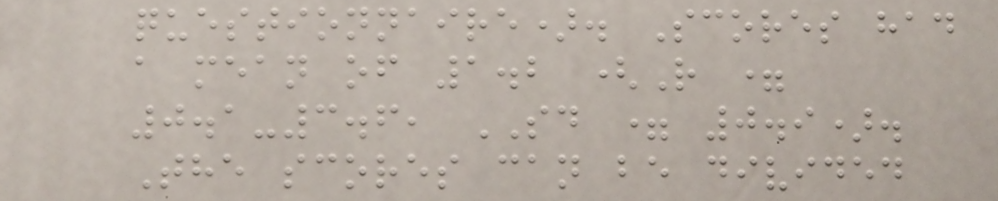questionnaire). Scores had
a mean of 1.2 (R =
0.1-3.6, SD = 0.9).
The scores can be divided
